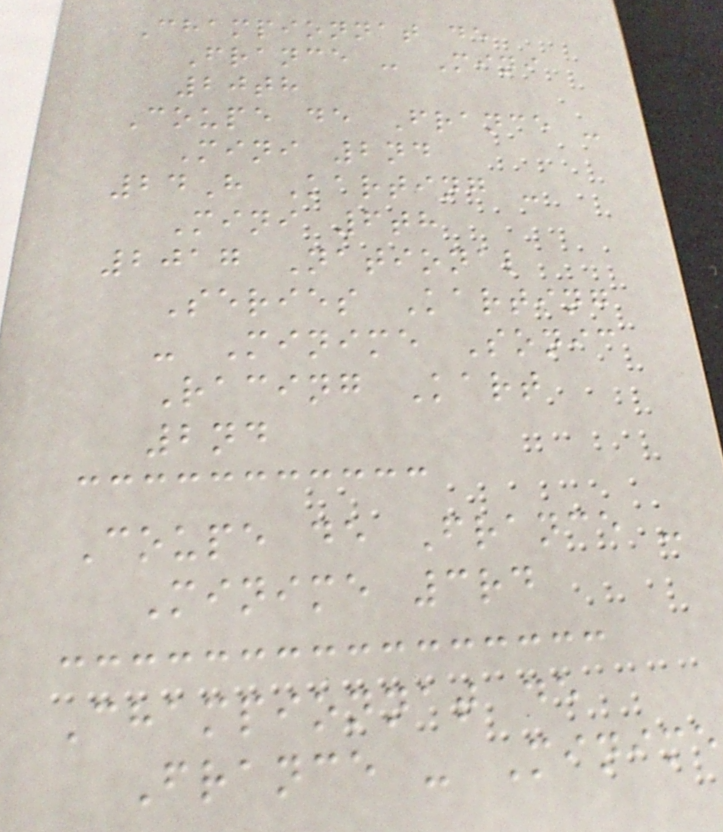Championnat de
France - Mini
20th
Coupe de France -
Mini 2nd
24H Karting -
Mini 6th
2017 National
Series Karting
- Minime Sonic
Racing Kart
2nd
Coupe de France -
Minime 3rd
Championnat de
France - Minime
